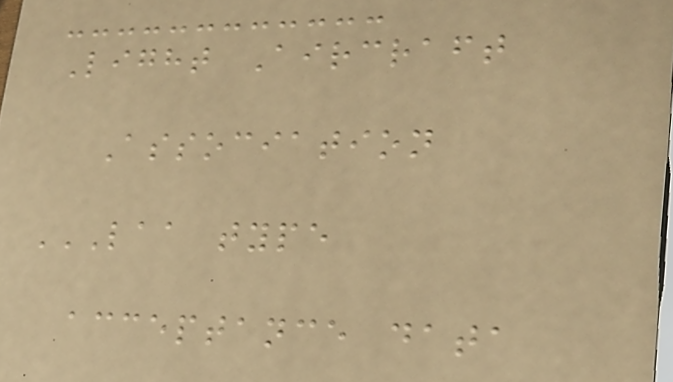Light Aircraft
Association
LAA TYPE
ACCEPTANCE DATA
